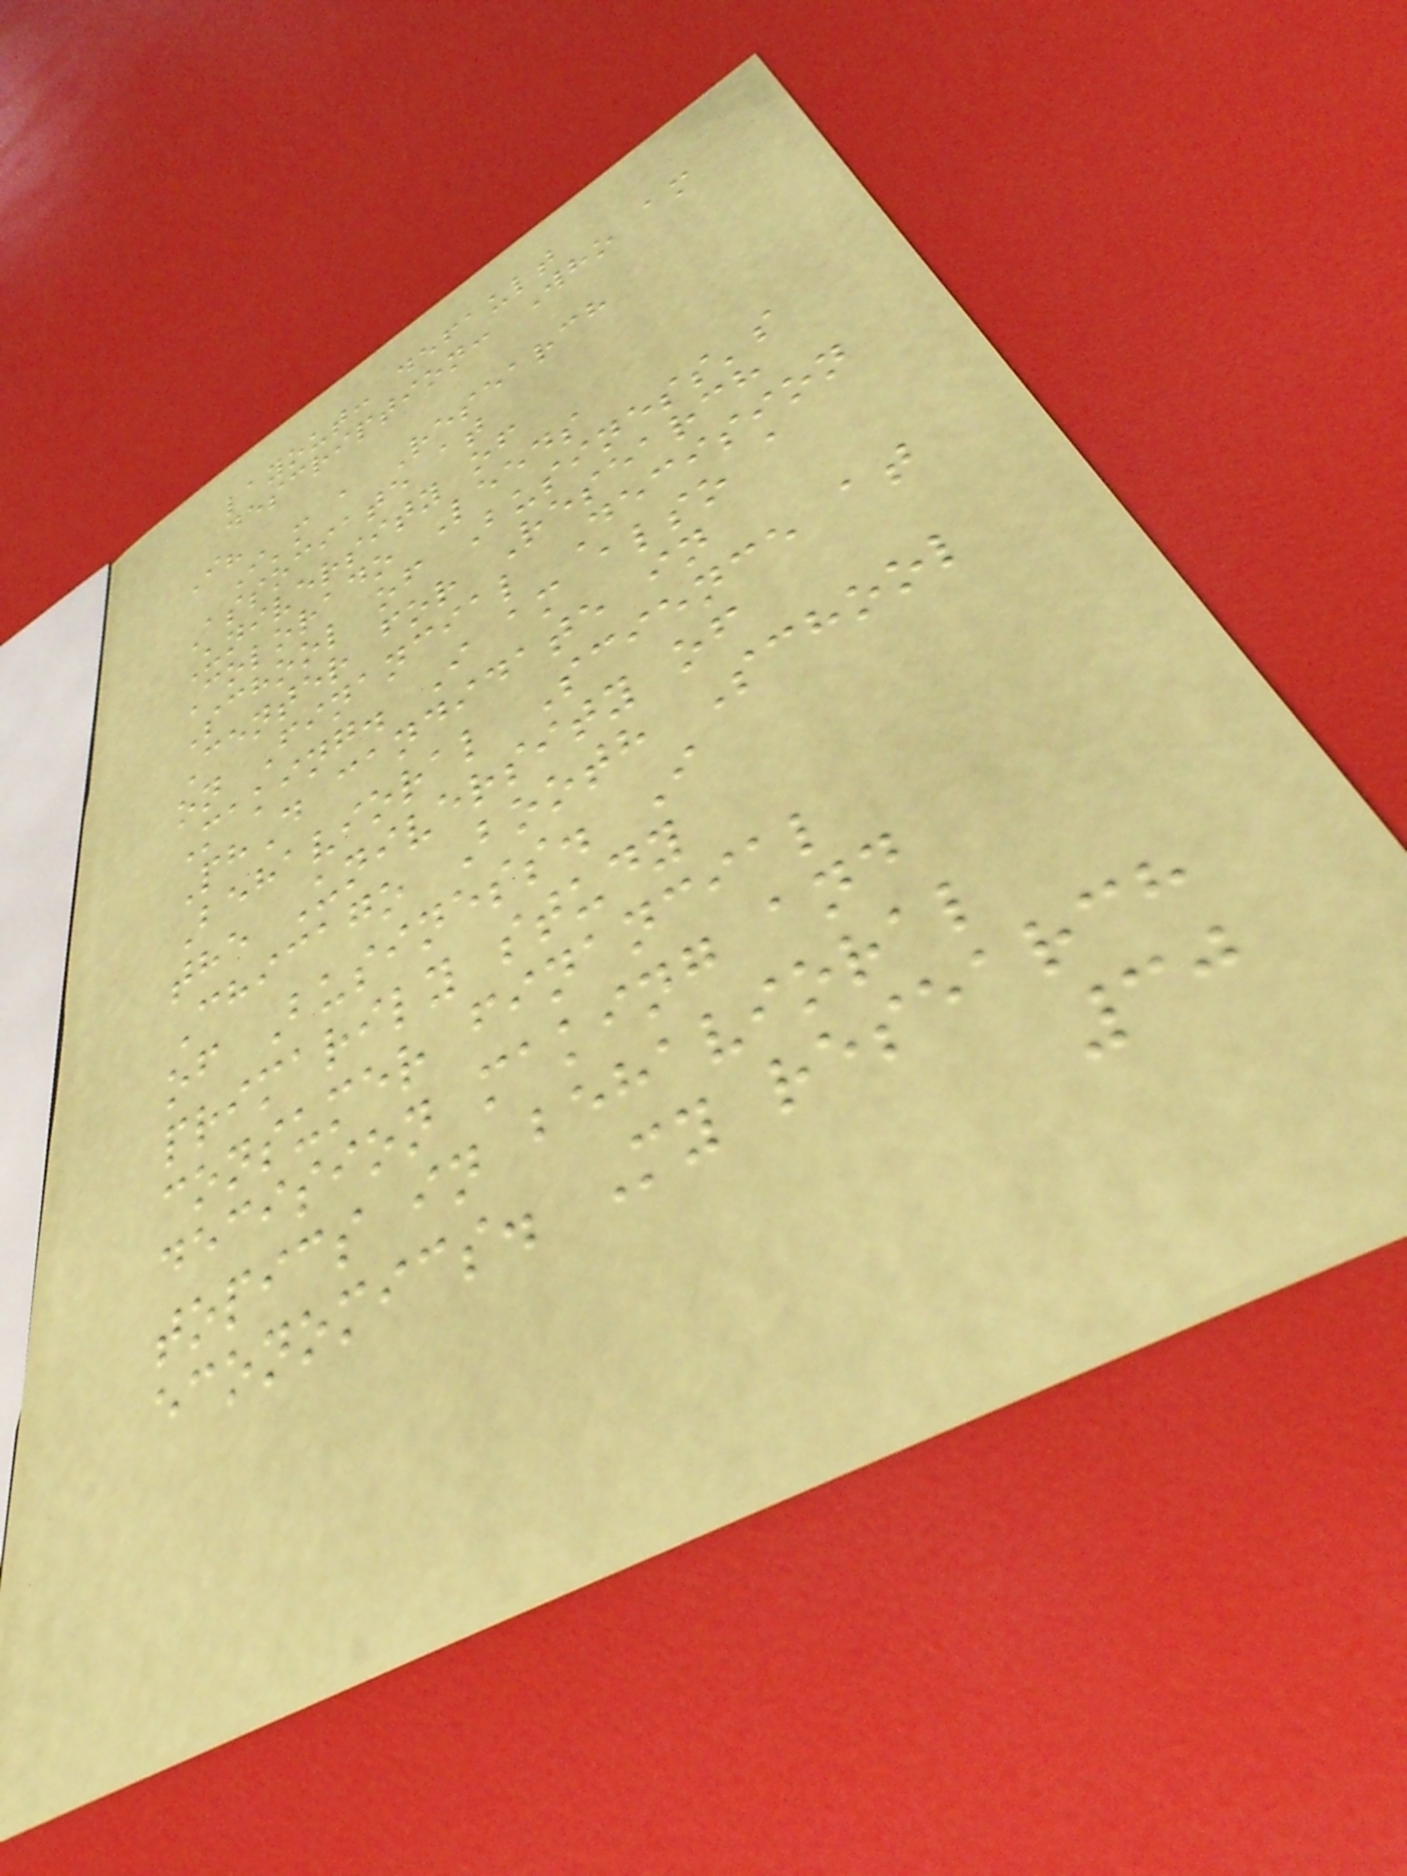layout: default
description: Who am
I?
I'm a Research
Associate at
University of
Colorado Leeds
School of Business's
Center for Research
on Financial Decision
Making. I am also a
PhD candidate in
Behavioral Science at
the University of
Chicago Booth School
of Business. I
primarily study
consumer financial
decision making and
topics in behavioral
economics. My research
30
